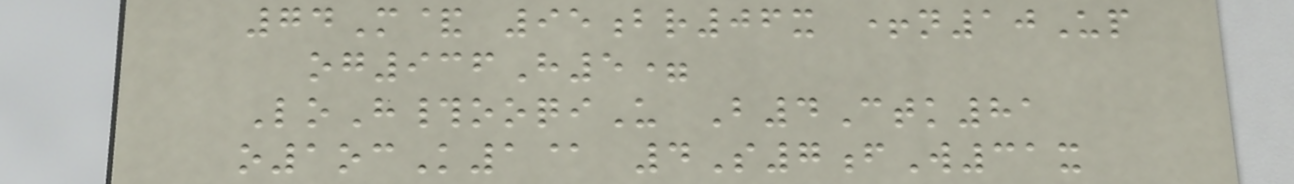74M& 95br06x +n10Up
og936H5=
LoH#ooqiU B4Ctk81
o1ocK1@ 4S7fW31x
